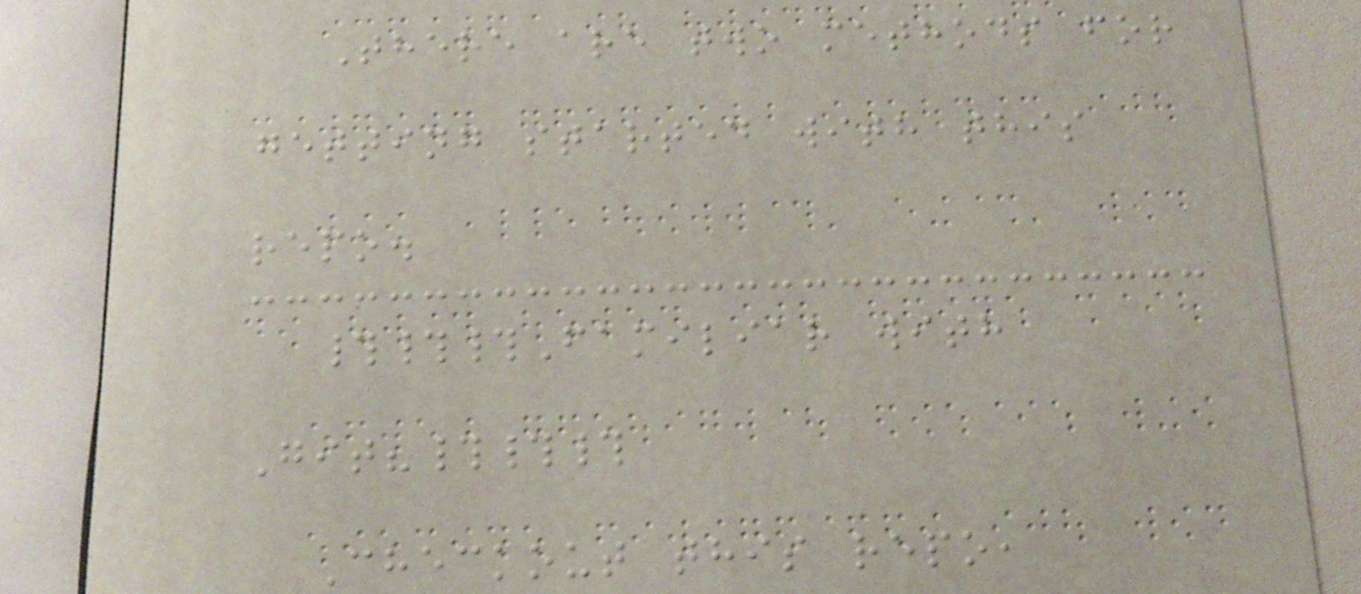There are two methods for
getting started with this
repo.
###Familiar with
Git?###
Checkout this repo,
